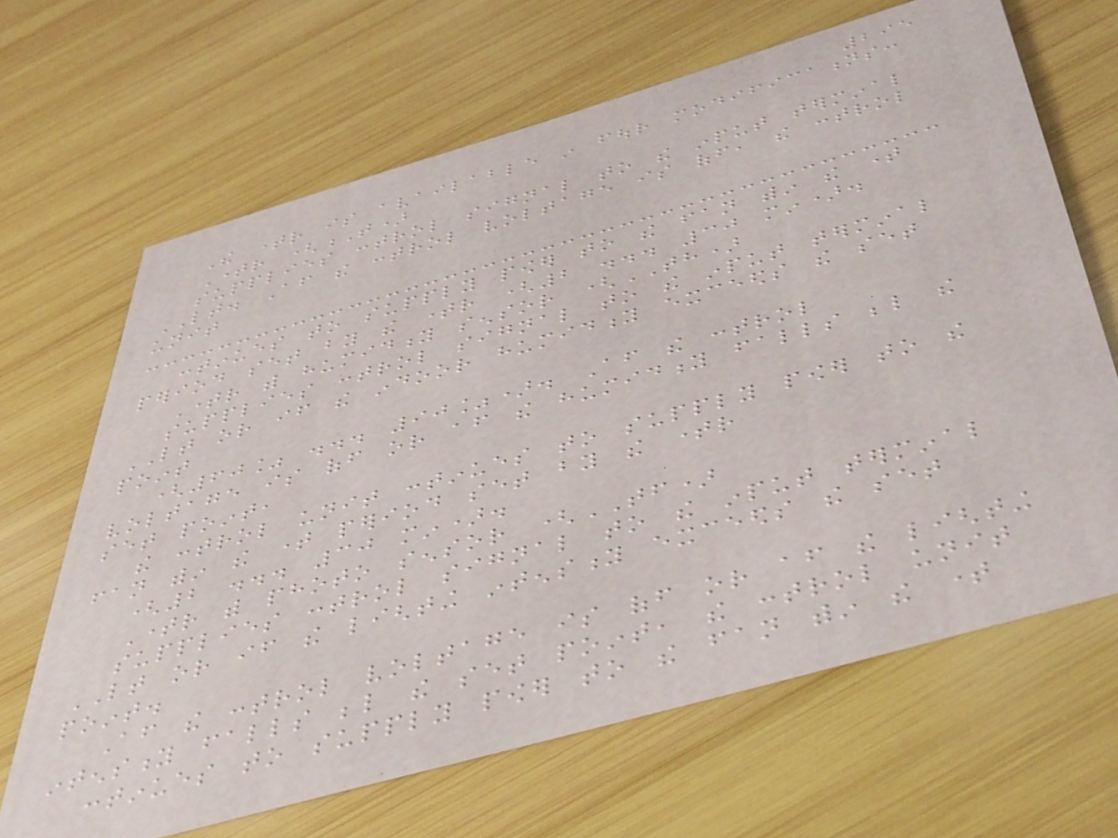295
The timer is available in four modifications:
Timer (T)
supplies control signal to the input terminal
LT. After the control voltage is off, the control
unit
continues to supply power to the fan within the time
period set by the timer (2 ... 30 min).
Timer with humidity sensor (TH)
supplies control signal to the input terminal
LT or if the indoor humidity exceeds the set
point
(60% ... 90%). After the control
voltage is off or after the humidity falls below the
set point,
the control unit continues to supply power to the
fan within the time period set by the timer
(2 ... 30 min).
Timer with photo sensor (TF)
supplies control signal to the input terminal
LT or if the lighting intensity exceeds the set
point.
After the control voltage is off or after the lighting
intensity falls below the set point, the control unit
continues to supply power to the fan within the time
